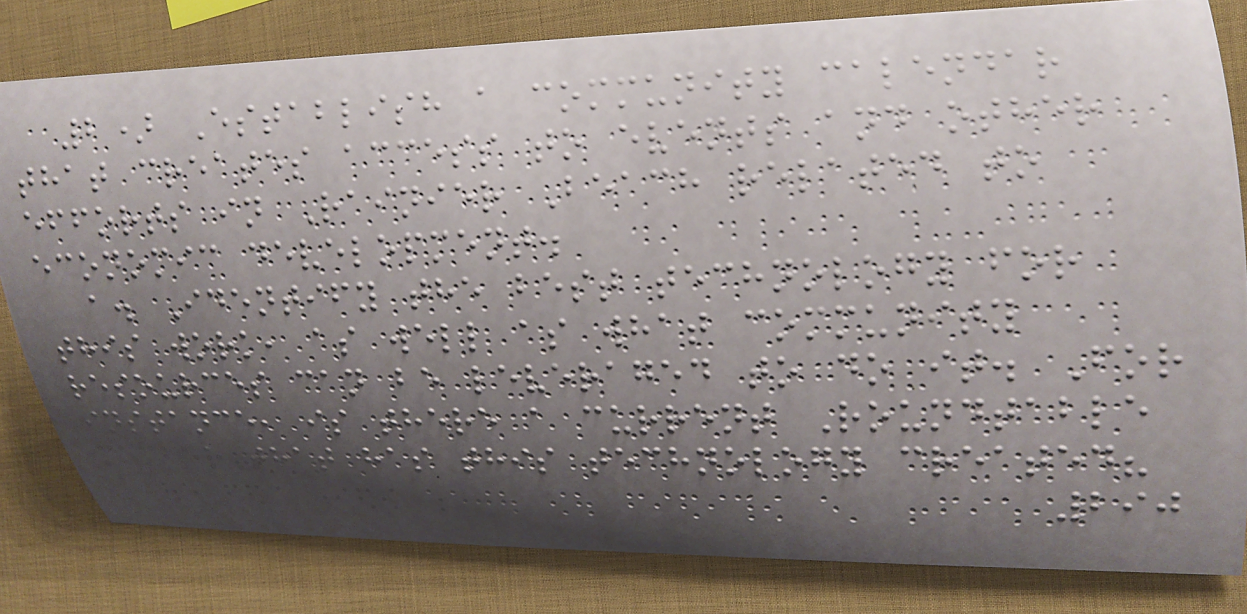2) Establish a community calendar
that creates access to events and other
efforts in Rainier Beach related to
economic development.
a. Identify the best technology for
this work, as well as what community
resources can be leveraged to do it. For
instance, is there a current Roundtable
member that has this technology created?
290
